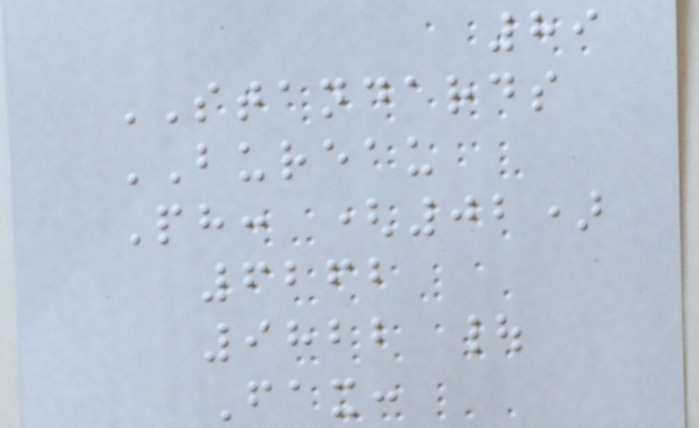89
STANDARDS
BUREAU
Ph: (02)
6262
9822 |
Fax:
